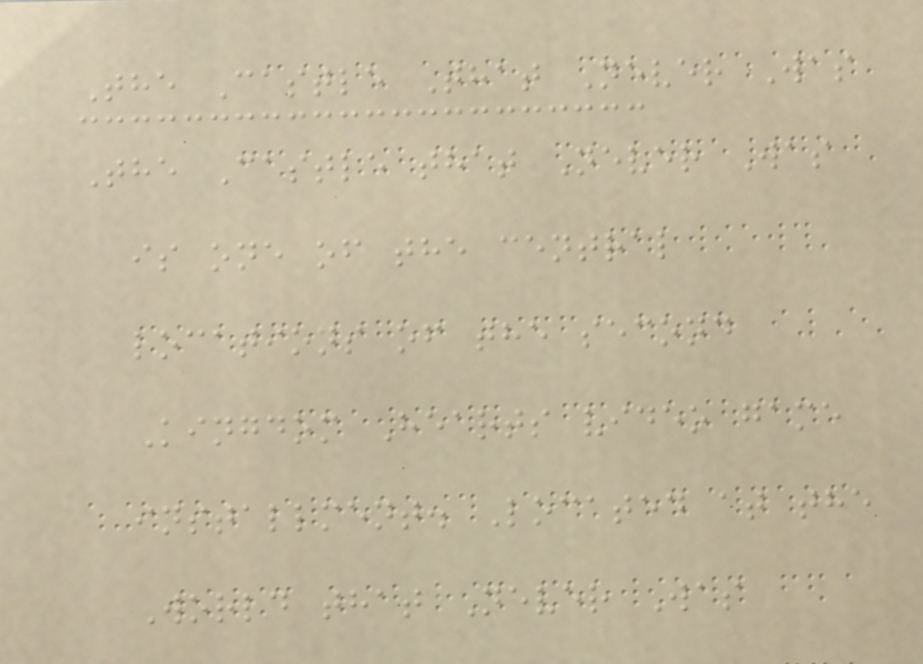The Castle That Never Was
The Castle that Never Was
is one of the central
locations of the second
Kingdom Hearts video game
installment. Located at the
World that Never Was
